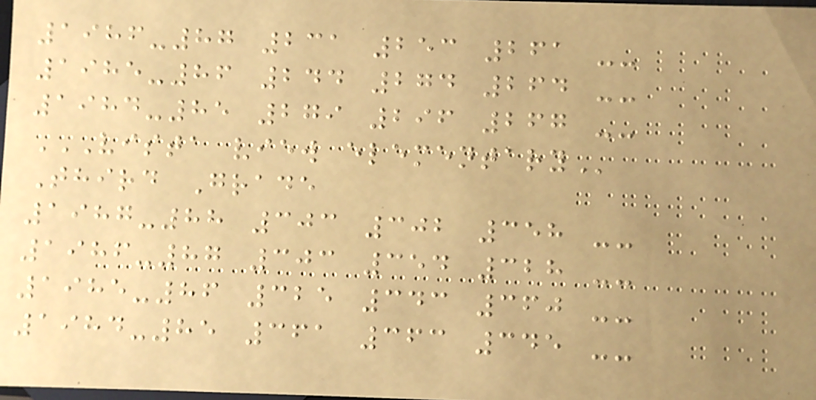1986-87 231 253 261 --
1985-86 244 274 264 --
1984-85 279 296 267 --
VISTA VIEW ELEMENTARY
Third Grade
1987-88 303 302 358 --
1986-87 303 354 328 --
1985-86 325 343 360 --
1984-85 361 363 345 --
